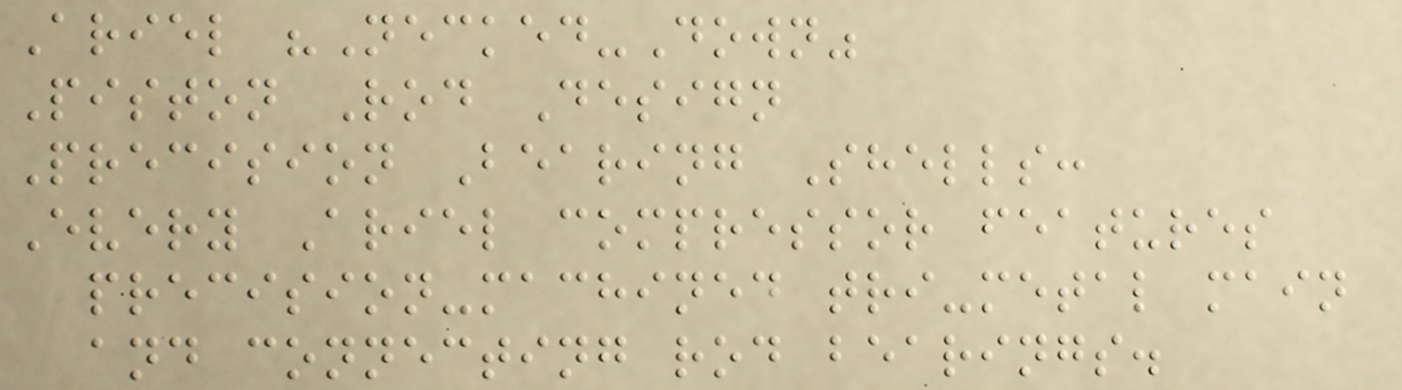Ariel "Necked-Down"
Piston Rod Design
Precision Bearing Shells:
Every Ariel compressor features
precision-machined tri-metal main
and connecting rod bearings.
